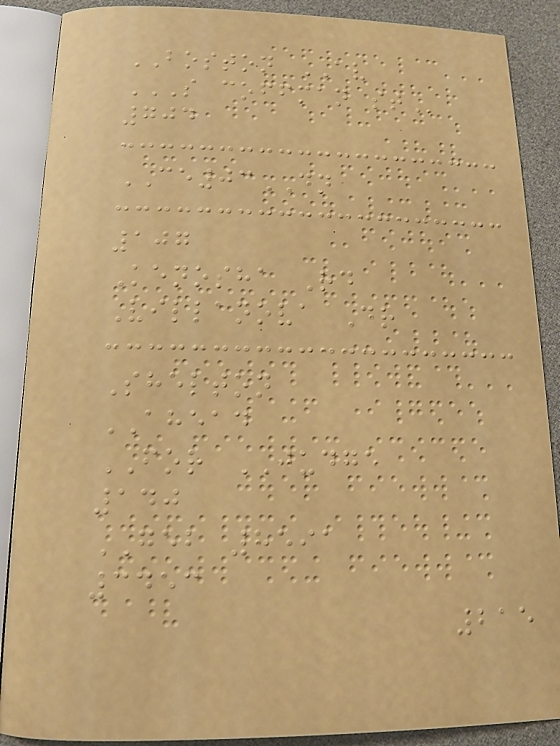BOSTON AV
S COFFMAN ST
704
CE03DN
107
Kenosha Rd
Villanova Dr
Shelton
AHEAD
FOR JUDGE
140
GEB 8591
3453
215
